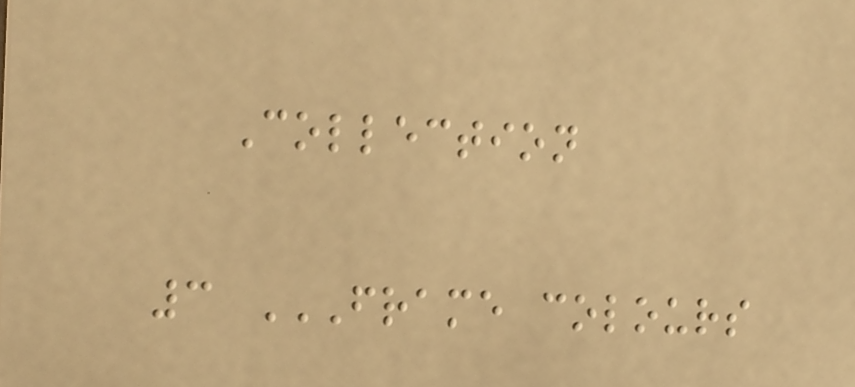Collection
3 FRAME COLOURS
